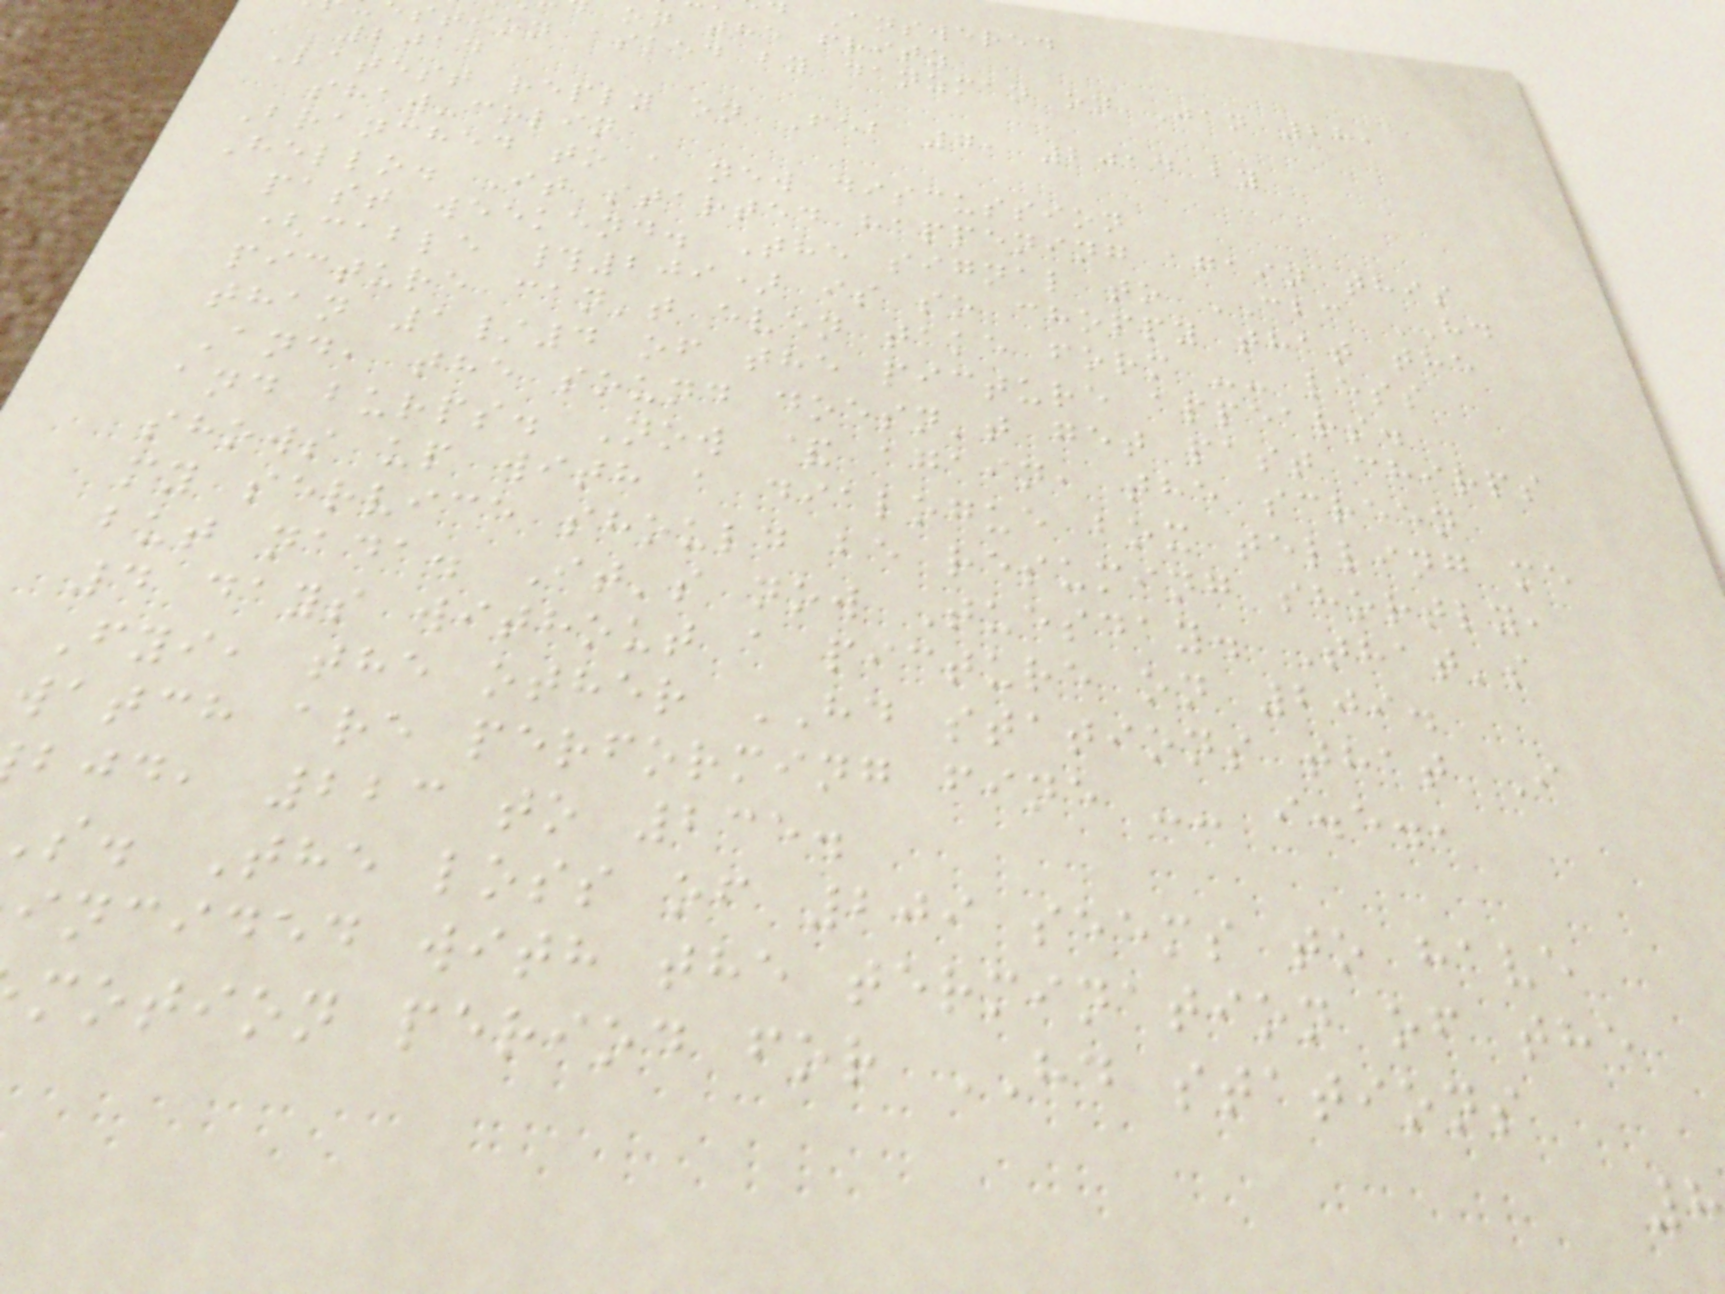Answered
on the fritz
stion asked by danzman on Jan 28,
2014
Latest reply on Feb 7, 2014 by
shaw-colin
Branched to a new discussion
Hello. It started happening again this
past weekend. The signal to CBC HD
(cable #209) is so choppy that the
picture can't even take form -- less
than 1/4 of the picture appears.
And, the sound doesn't get past chirps
and burps. Now & again, the screen
shows up with a dialogue box telling me
my service should be resuming shortly,
but nada. It's now Tuesday. That's
4 days without a picture on 209.
Fyi, the other HD stations that I
watch are performing fine -- i.e.,
bjd, 223 to 235.
s. The loss of 209 seems to have
incided with the termination of the
motion period for HD stations
